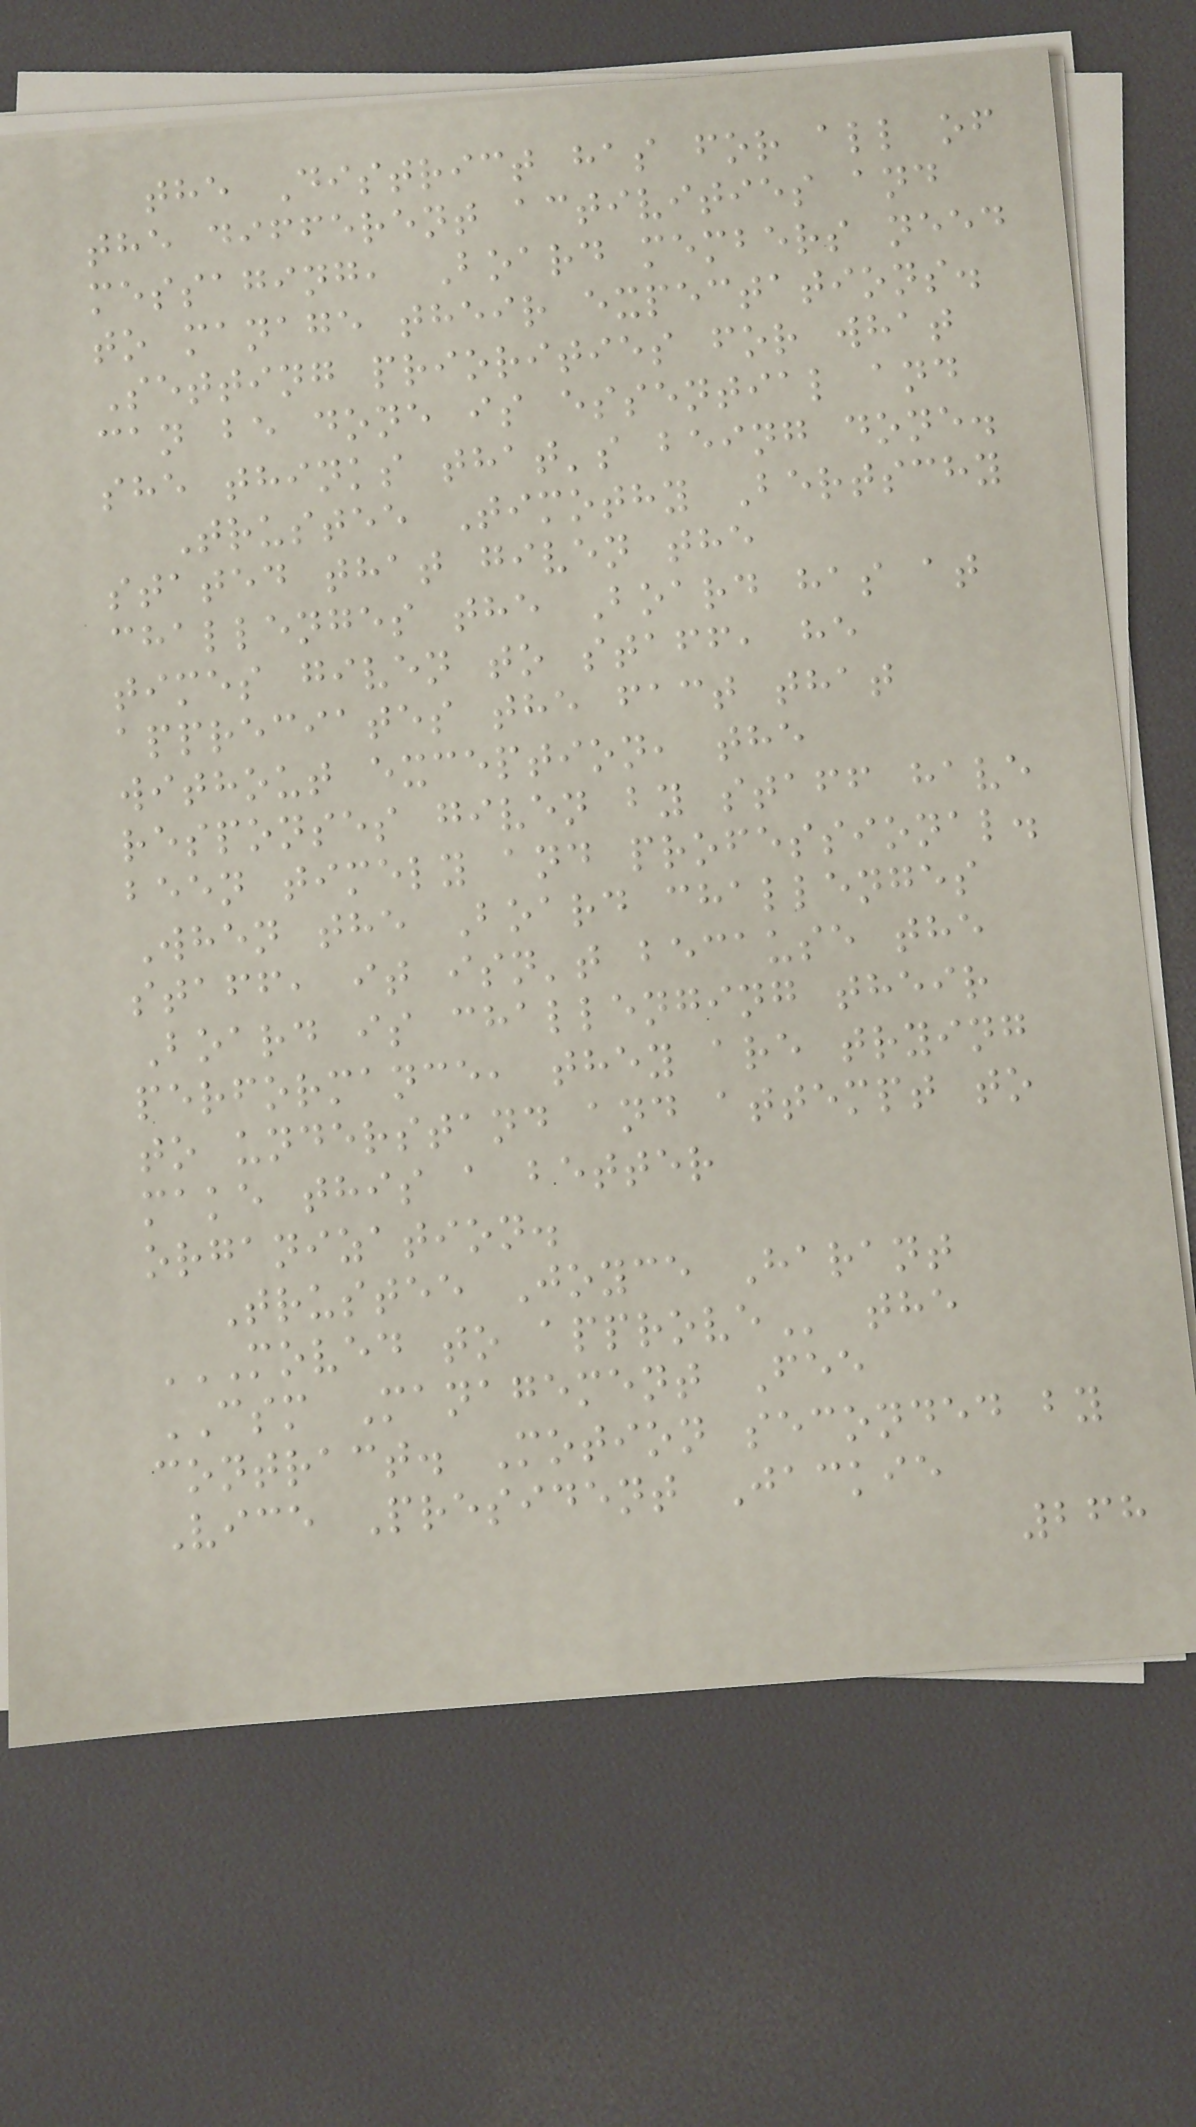the District has for all of
the different activities and
messaging, Board members need
to manage their expectations.
Setting priorities for what
can be done is essential and
she thinks that's being done.
Trustee Timothy Bertschy
stated that given the
challenges the Board has at
times given to staff, he
appreciates the fact that
without exception, the
responses given by staff have
been timely and professional.
When the Board challenges
staff, it isn't because the
Board is challenging their
performance, they are trying
to understand and attempt to
make this a better
organization.
Trustee Joyce Harant
MOVED TO APPROVE the
CSM Management Fee
contract. Motion seconded by
Vice President Jackie
268
